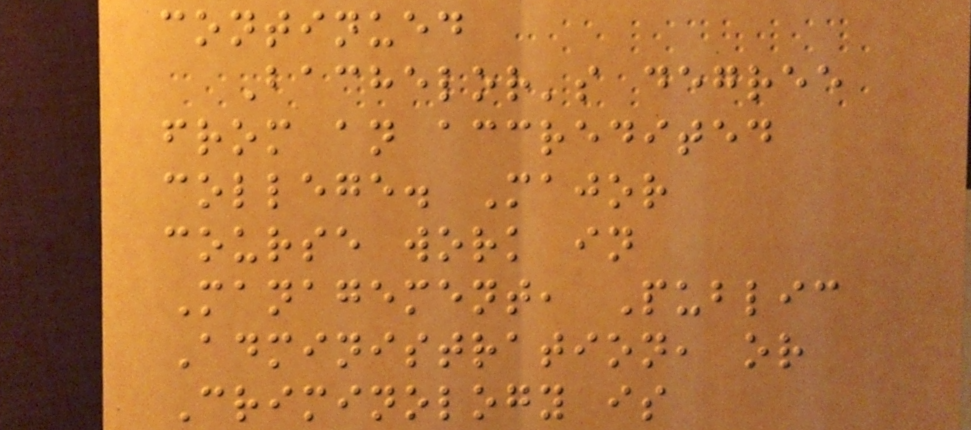continued
Bachelor's degree
from an accredited
college. Major
course work in
Management, Public
Administration, or
Criminology is
